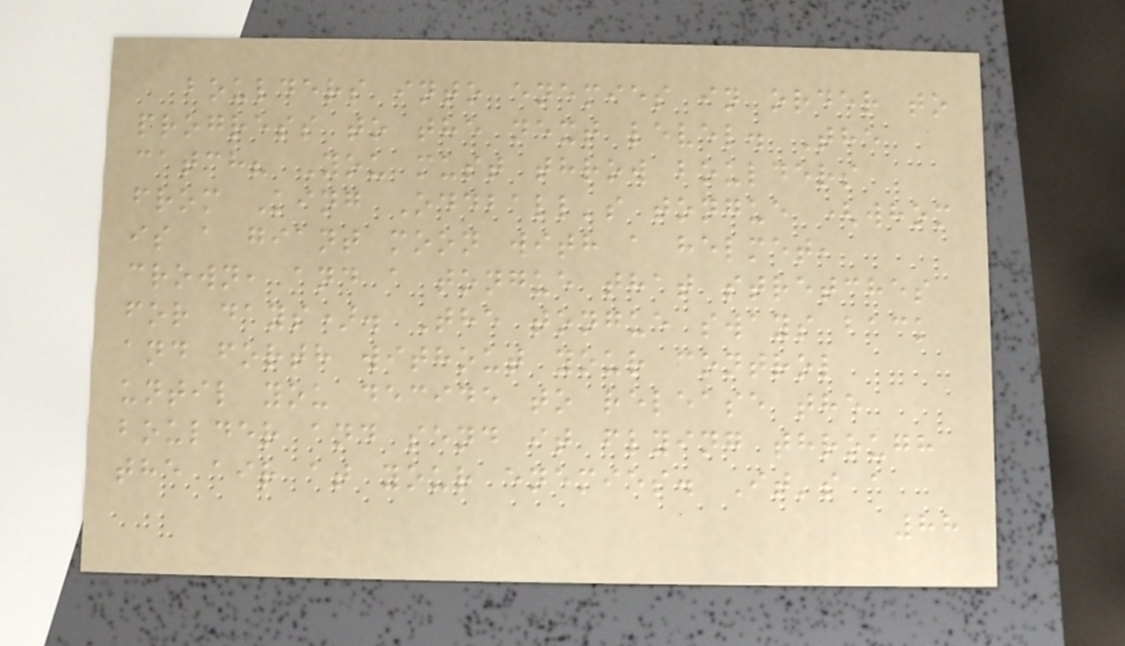boulders into enemies in order to
progress to the next level. The
catch? You must throw boulders
from King Oddball's tongue (whom
is a giant moon with a helmet,
crown, and a tongue that stretches
for days). The tongue sways back
and forth without your control
until you decide to release the
boulder and send it flying through
the air at your enemies. It's a
88
